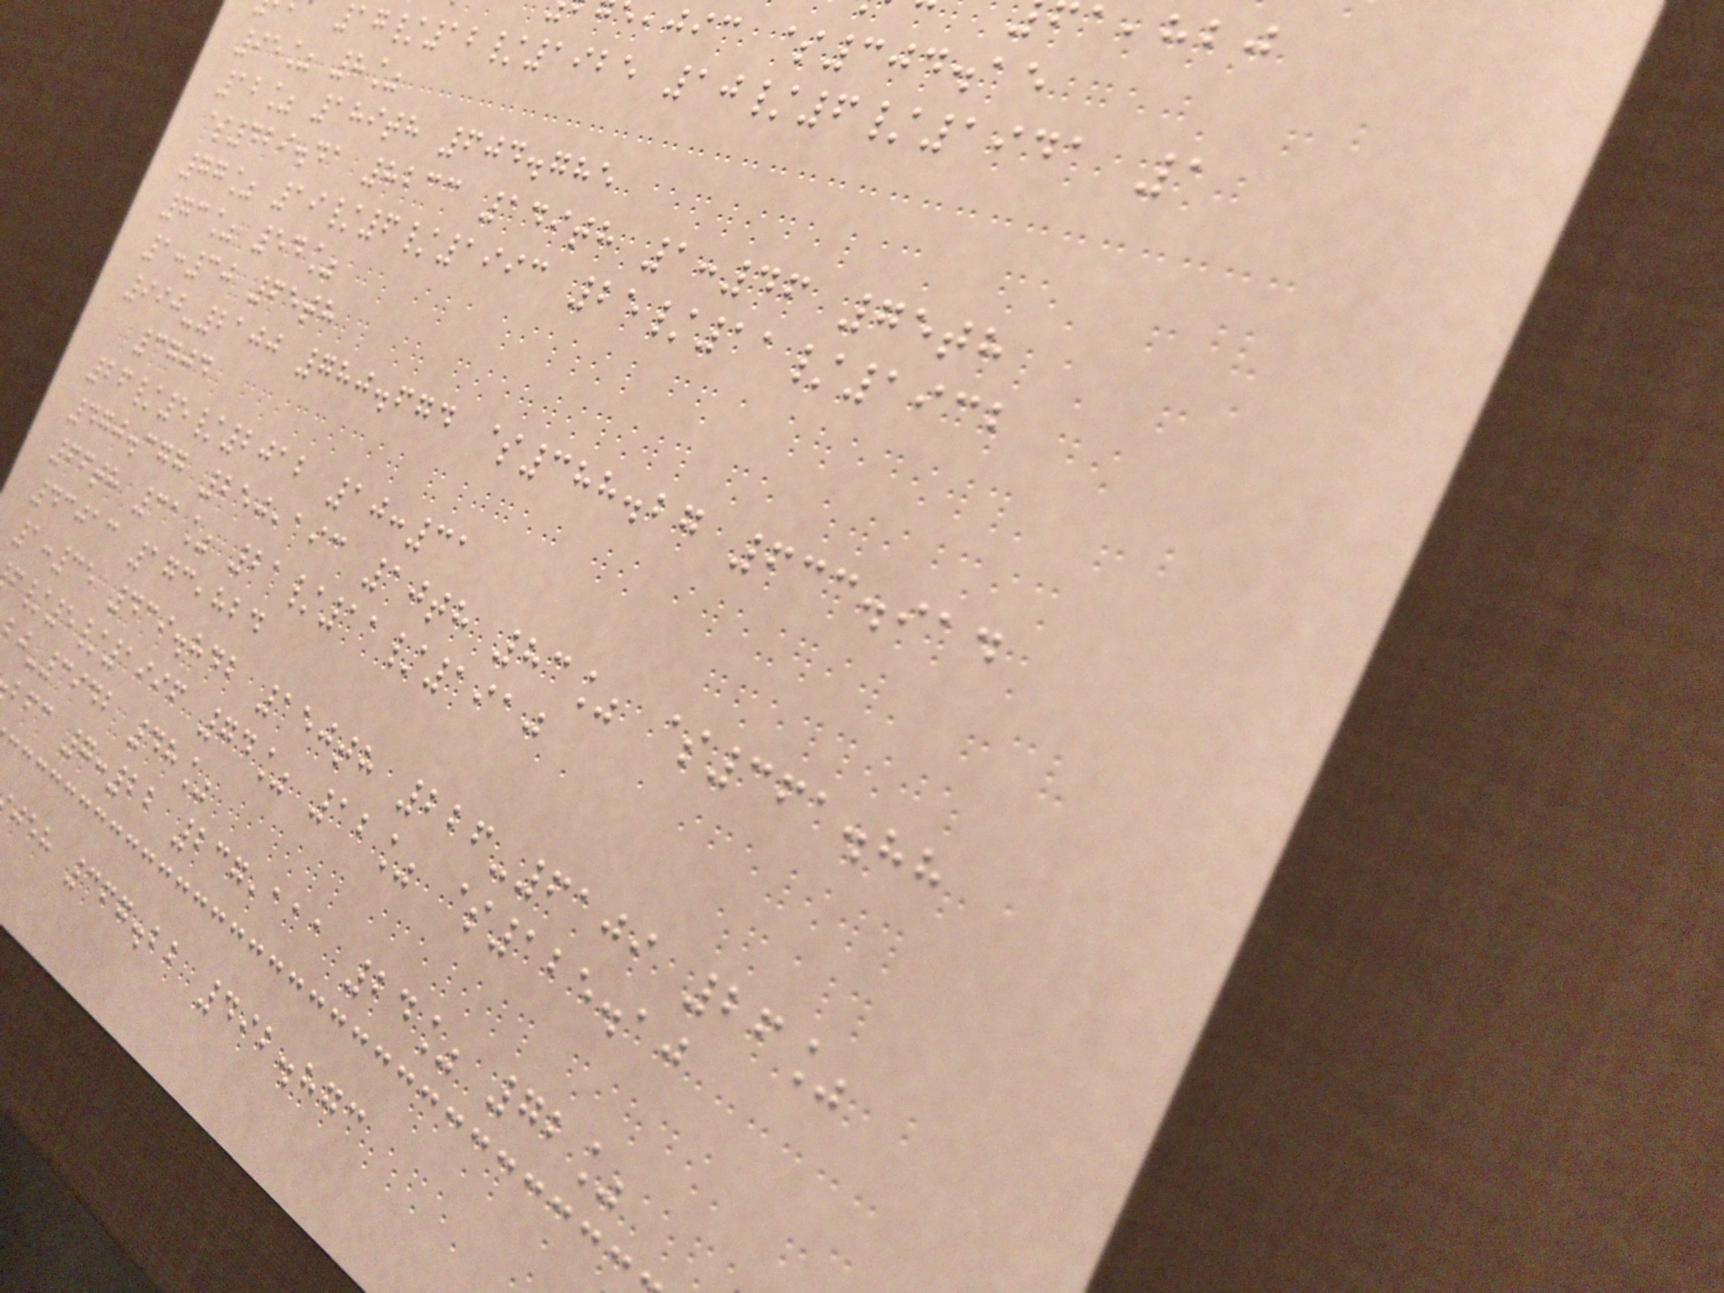,jic $304.15
17/12/1925 10/6/1941 1
95% 8%
12% 189th 604.785
$429.41 8233 149th 1:46 75th
77% 19/6/1993 25/11/1932
73% 54%
1:30 65th
990-2100 780.674 $388.27 633.914
3704
26/5/2012 10:31
470.377 250,193 10th 83% $361.88
66th 31% 21/11/1910
43013 173,824
1:35 439.842 150th 226-6109 26%
/5/1996 74% 12% $125.10
-3942 48%
bfc 7:22 237,111 24% 72%
jeh 367.22 492.873
